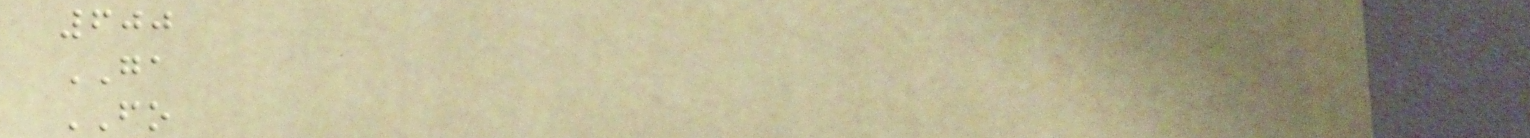600
GA
FO
